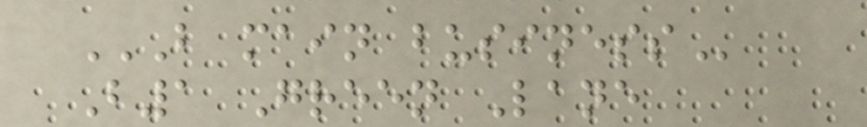B MAIN BUSINESS
B1 Green Lane
